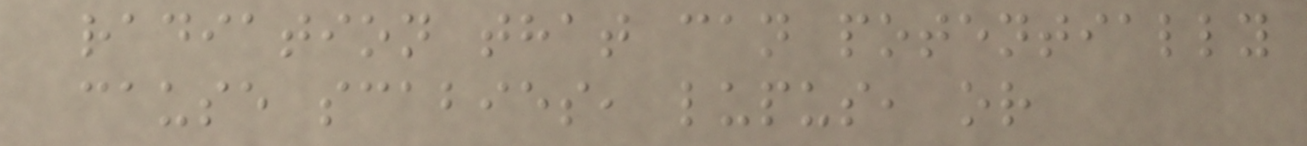radiation that can potentially
cause scabies, lupus, or
